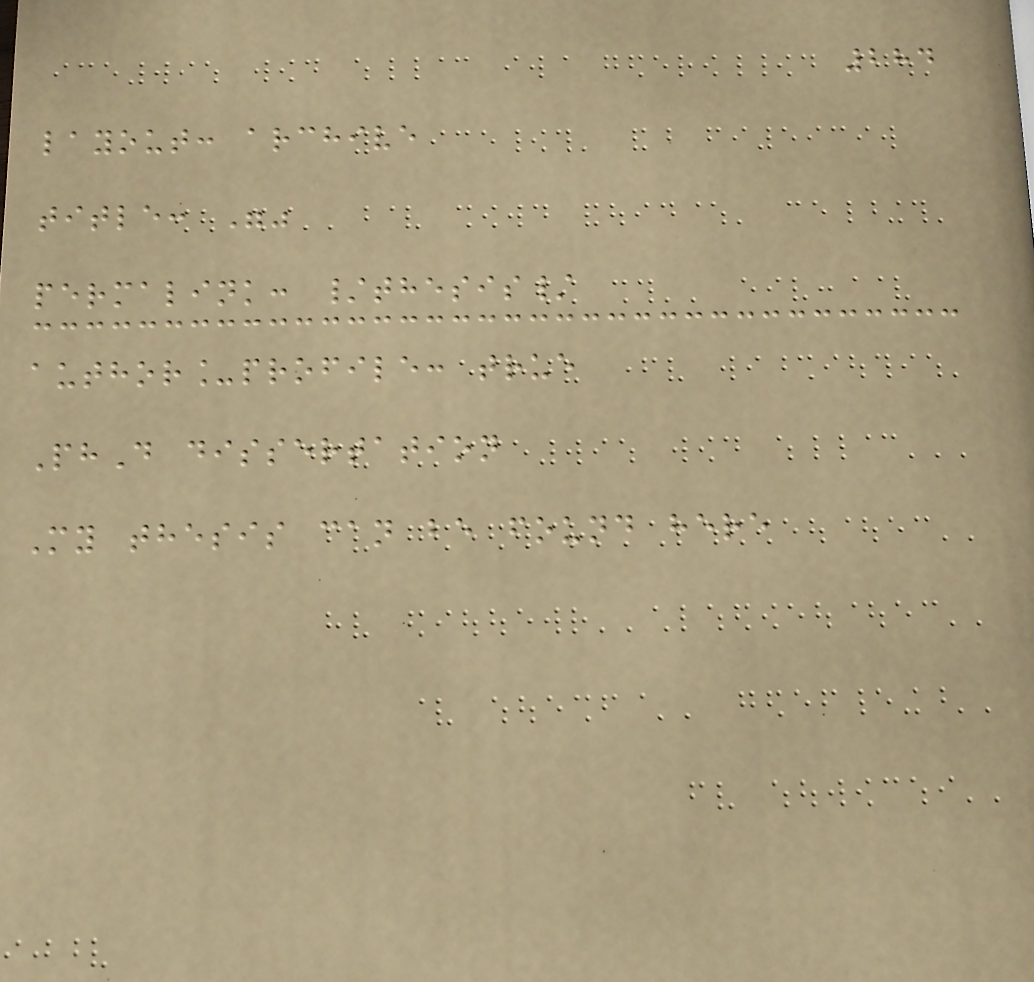284
layout: archive
title: ""
permalink: /thesis/
author_profile: true
PhD dissertation
My thesis can be found here
